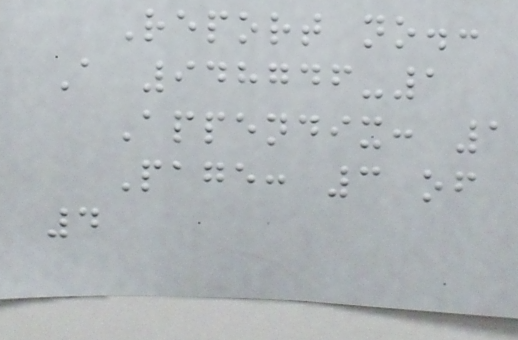Report no.:
A 948746-1
Appendix: 1
Page: 3 of
4
